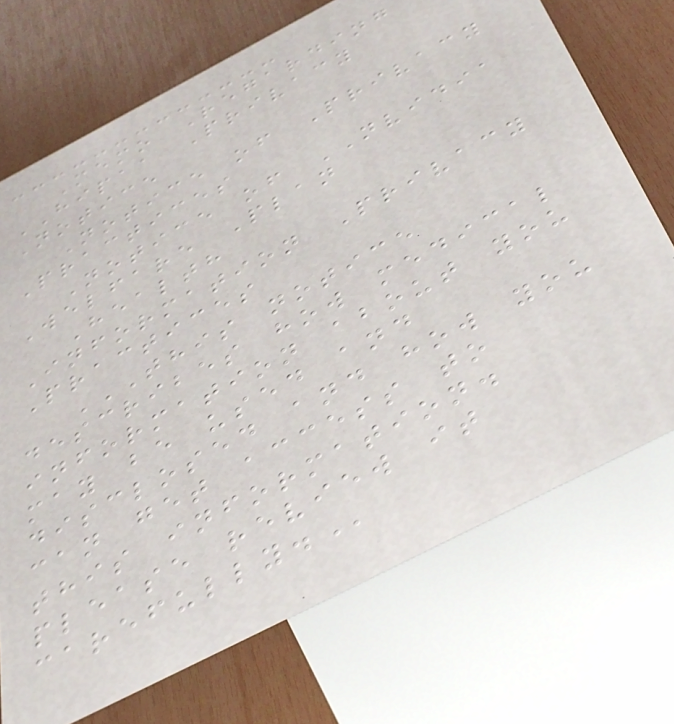Memo Regarding
HIPAA Privacy
Notice
Notice of Privacy
Practices
Notice of NVIDIA
Welfare Plan
Health
Information Privacy
Practices
THIS NOTICE
DESCRIBES HOW MEDICAL
INFORMATION ABOUT YOU
MAY BE USED AND
DISCLOSED AND HOW YOU
CAN GET ACCESS TO
THIS INFORMATION.
PLEASE REVIEW IT
CAREFULLY.
